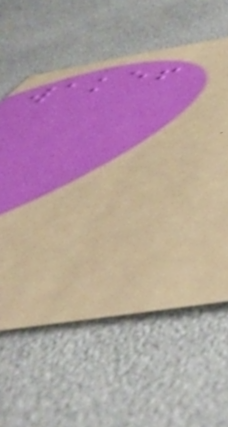wake!
